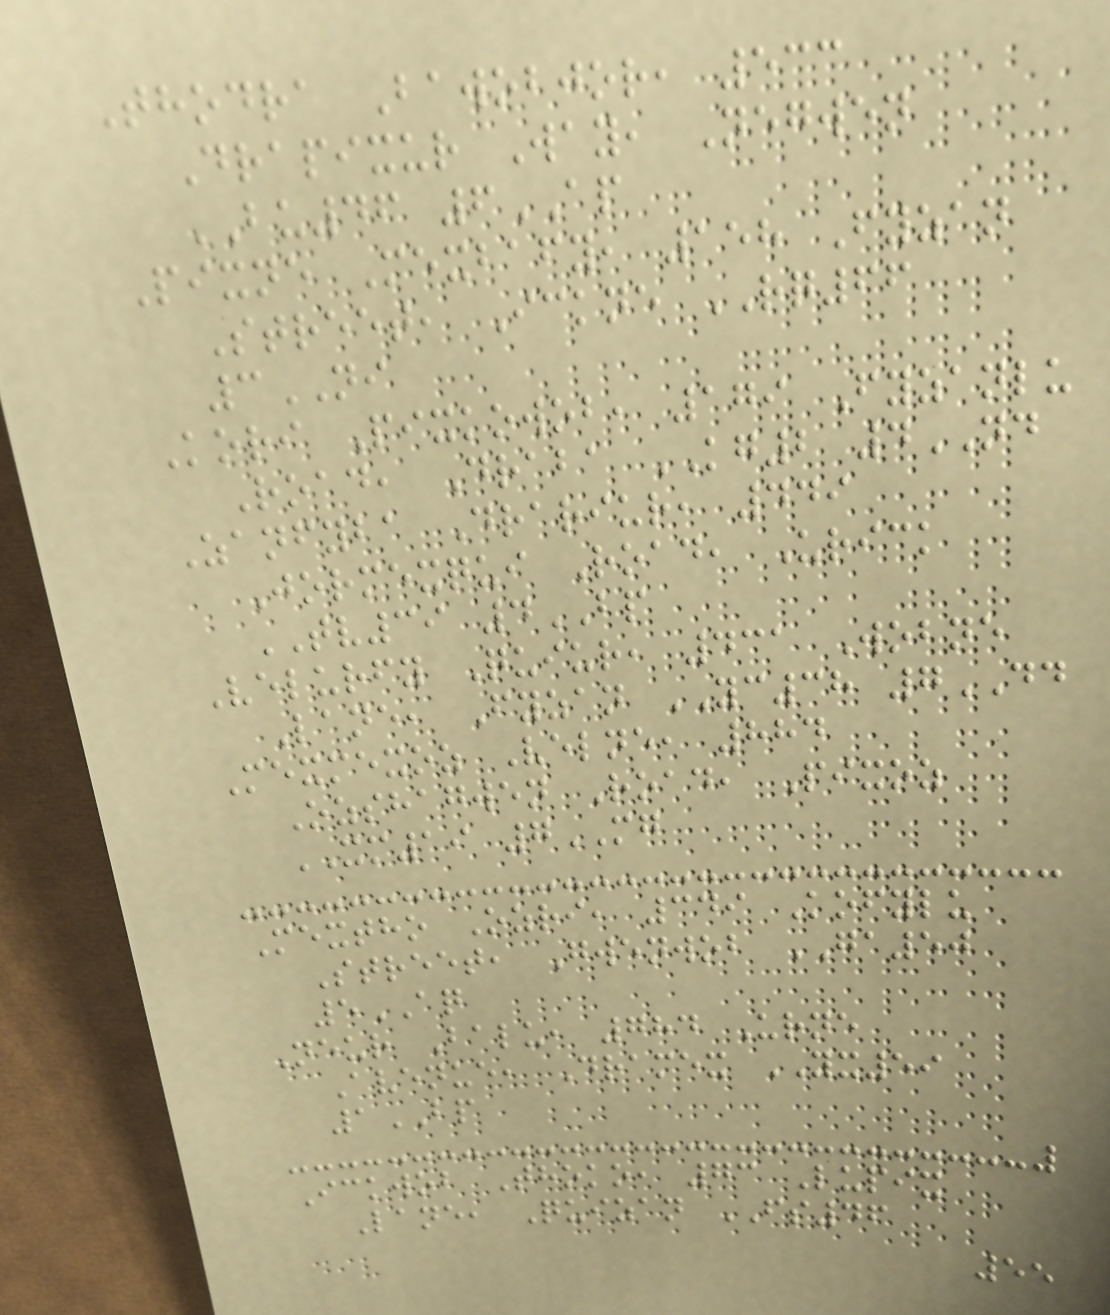Thodra Bawobjor, 533
Drapixur Way, Negwen
BU46 6AP
Pixne Mexbafy, 158 Fyzan
Street, Ickne RQ66
3NI
Kori Pixkowob, 179 Fyzanlu
Road, Draba KG2 4ND
Zanfyba Drariur, 449
Jormexqui Road, Urick
TV39 4BP
Velurfy Quiur, 431 Wobne
Lane, Fyzan YC38 7DD
Mexmexoz Velne, 884
Ozshagwen Road, Pixoz
XM19 7MG
Mextho Ozri, 349 Kofylu
Street, Gwenwob GA50
5AQ
Neur Balu, 784 Urne
Avenue, Dramex YX59
1BP
Ickwob Thoko, 73 Lupix
Lane, Quizan FS46
55
